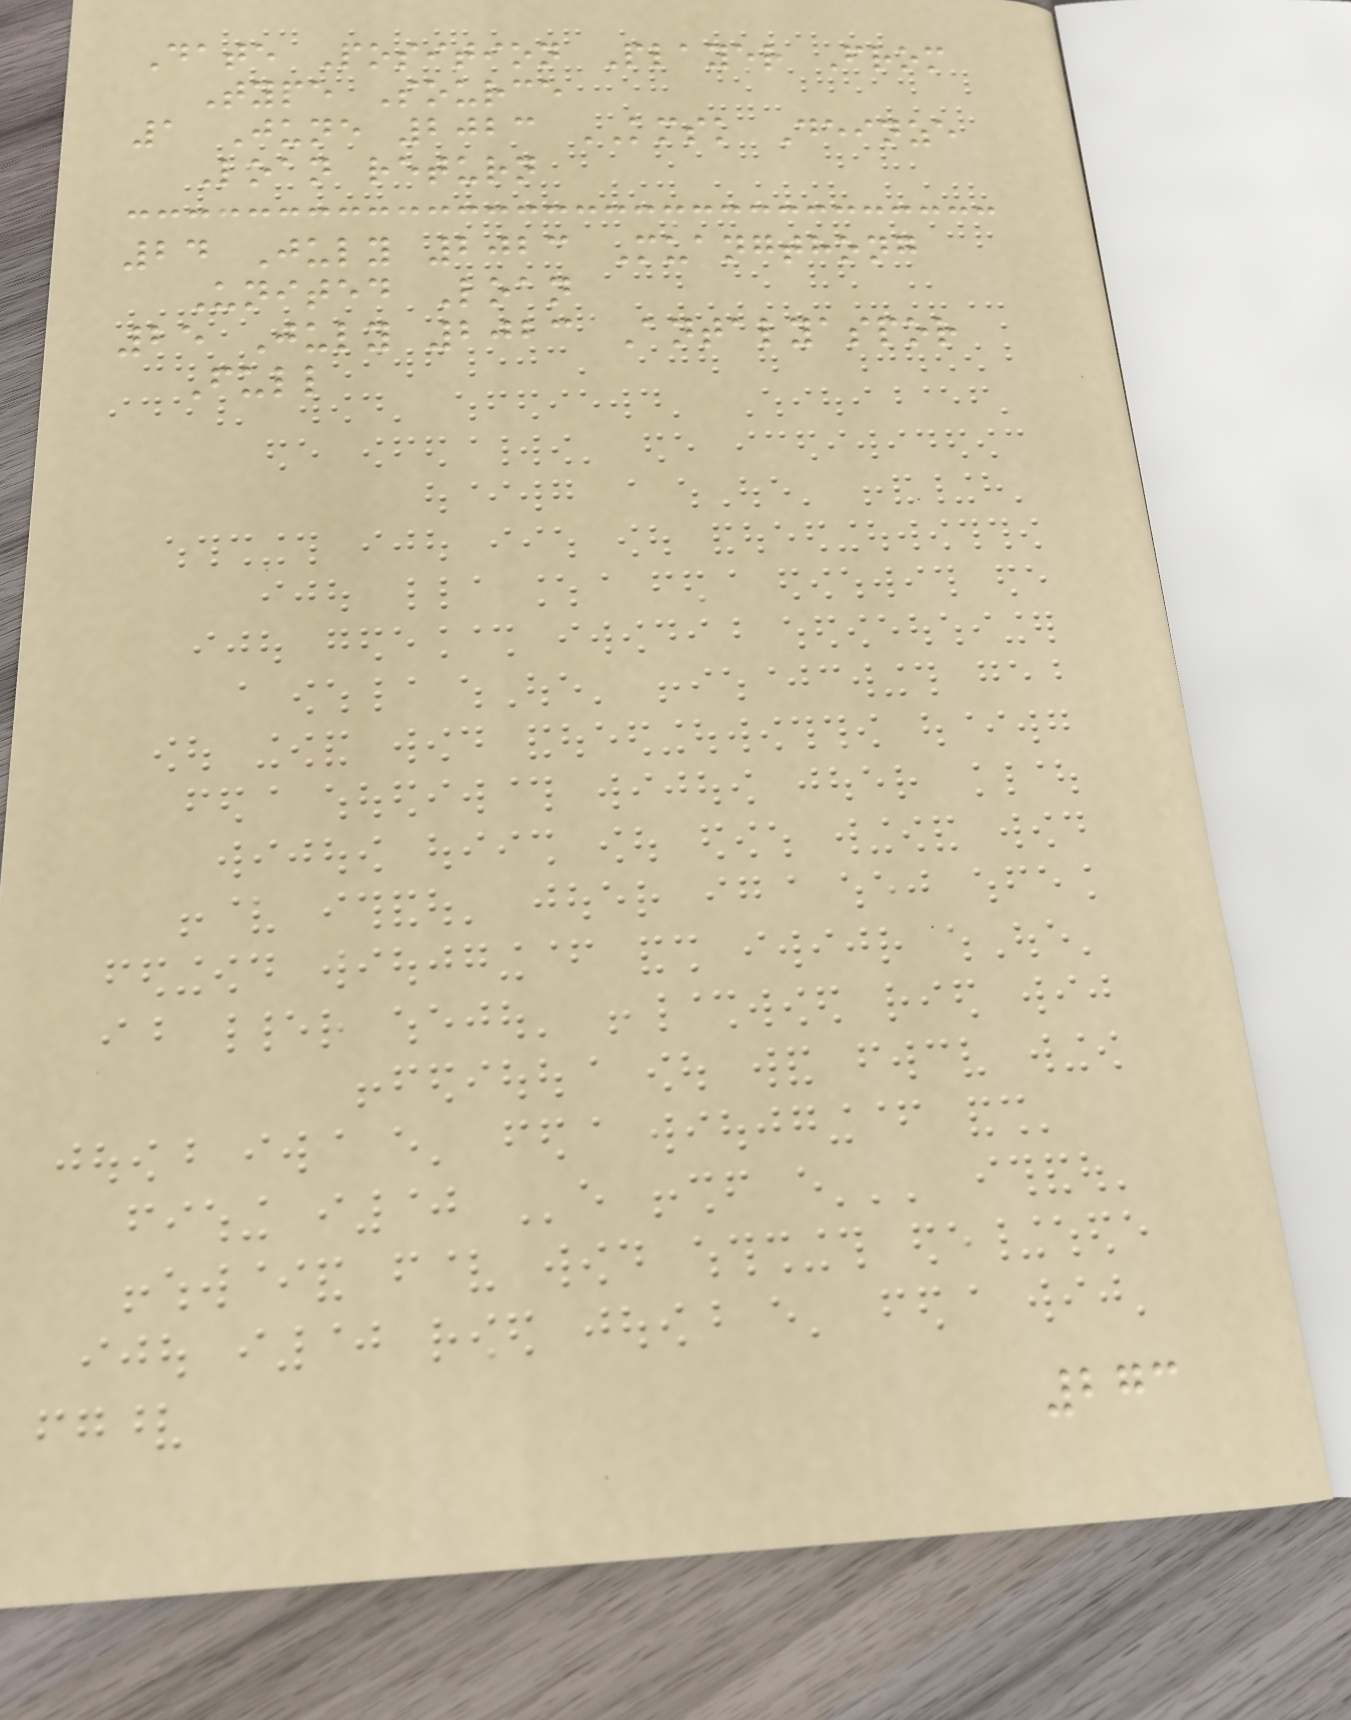Date Position Player From
Type Source
1 June 2023 KMSK Deinze
Loan return
24 July 2023 Muangthong
United Loan
25 July 2023 Antalyaspor
Full
273
